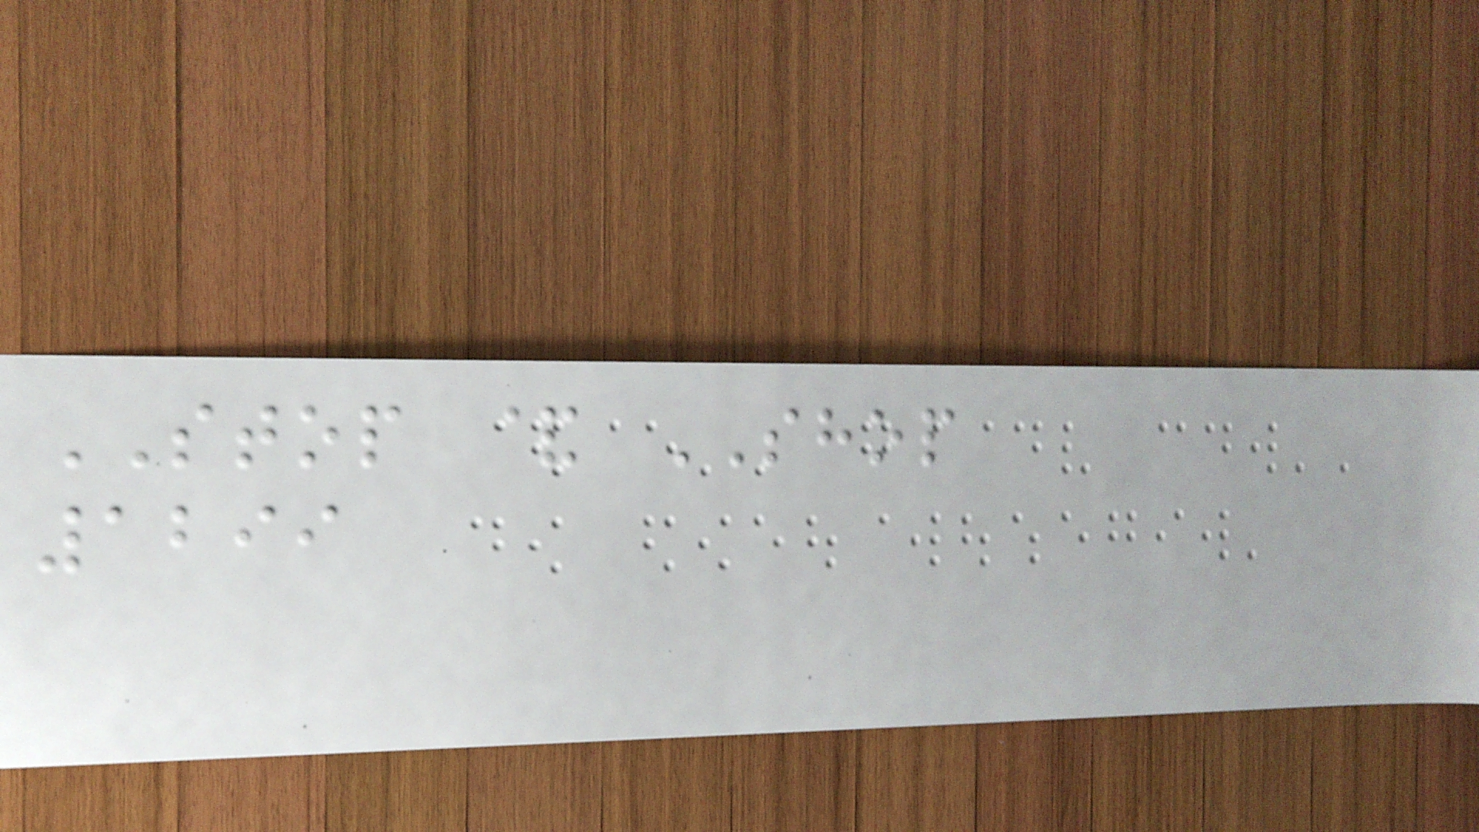STOP & SHOP
1299
